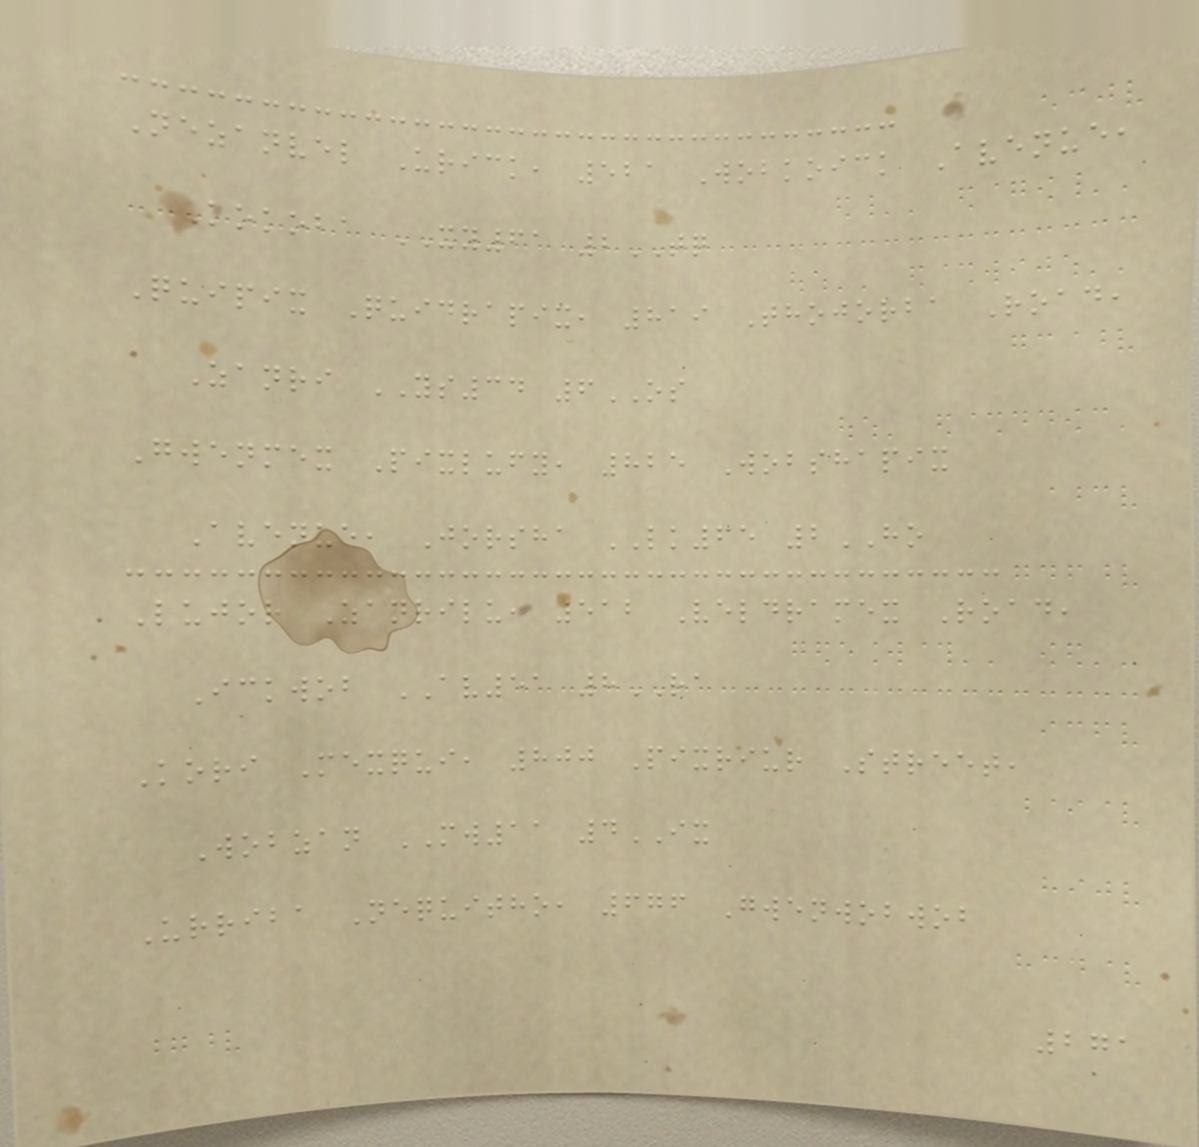Nezanvel Urick, 521 Wobkoick Avenue,
Kokoba XY61 2TQ
Quipix Quidrapix, 819 Thojorba Road,
Zanri YS34 6OS
Gwenmex Pixlufy, 825 Wobshapix
Avenue, Jorsha LK65 2HO
Lujor Zanrilu, 512 Veldramex Road,
Ickwob AV51 8RA
Kori Mexqui, 800 Pixriur Street,
Wobzan MW11 4IX
Urriba Nequitho, 676 Gwenwobwob
271
